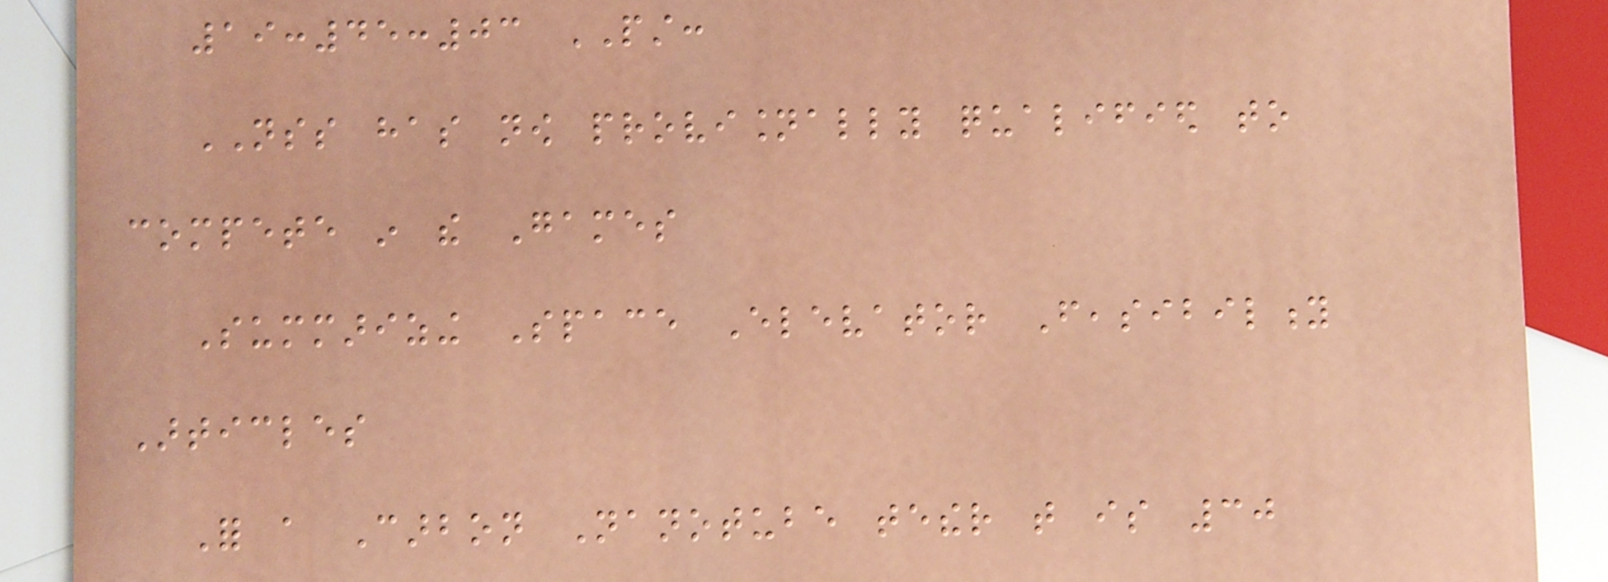19:45:03 PST:
NSS has now provisionally qualified to
compete in the Games
Summarizing Space Elevator Feasibility
Articles
For a Carbon Nanotube tether that is 30
